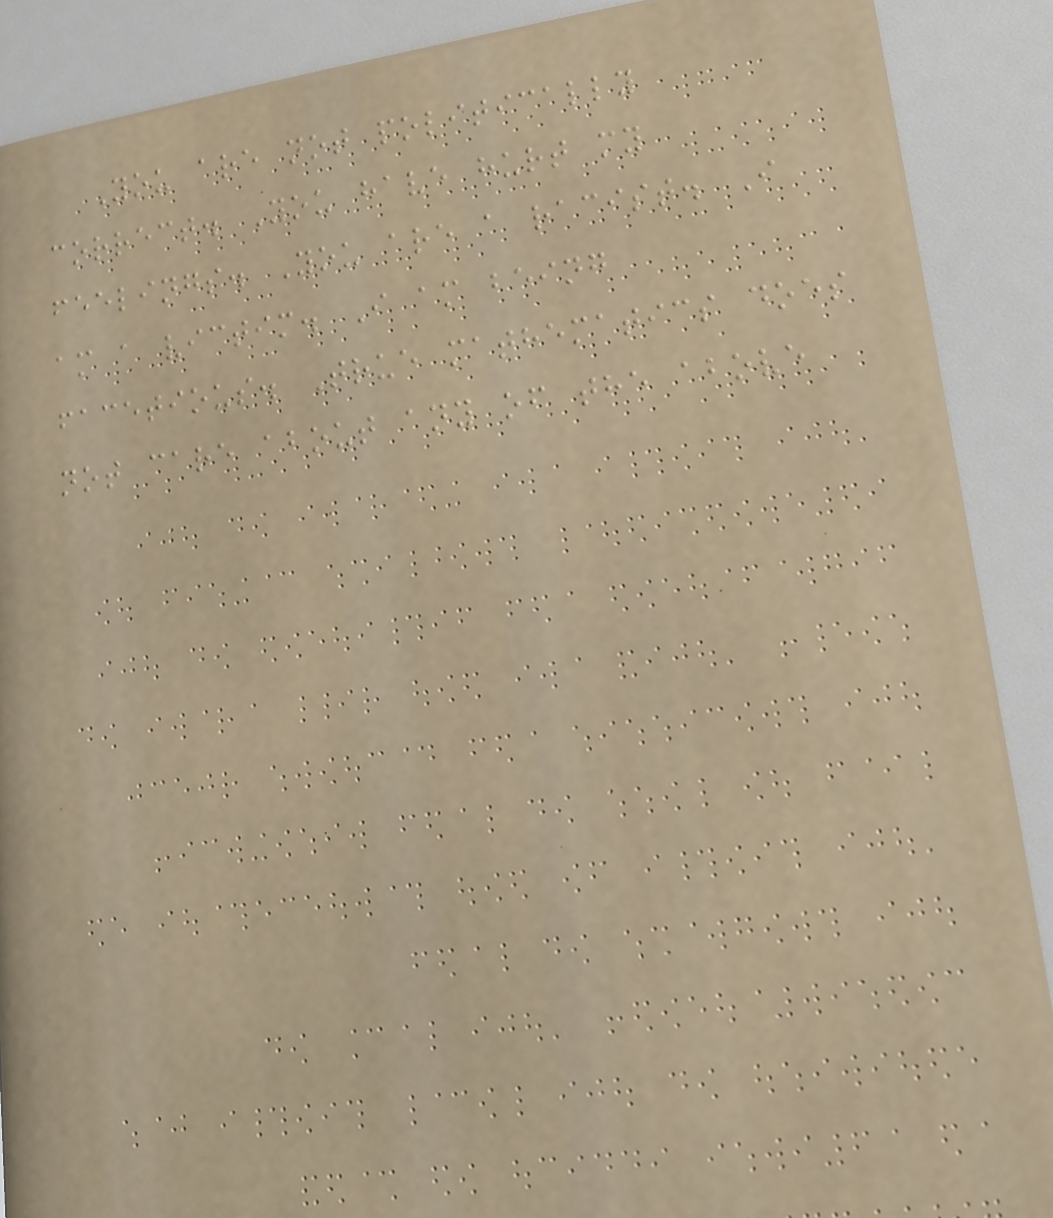You are not politically
correct. You have hurt my
feelings. You are a racist. I
am a victim. I am being
facetious. True mathematics does
not care about any of the above
